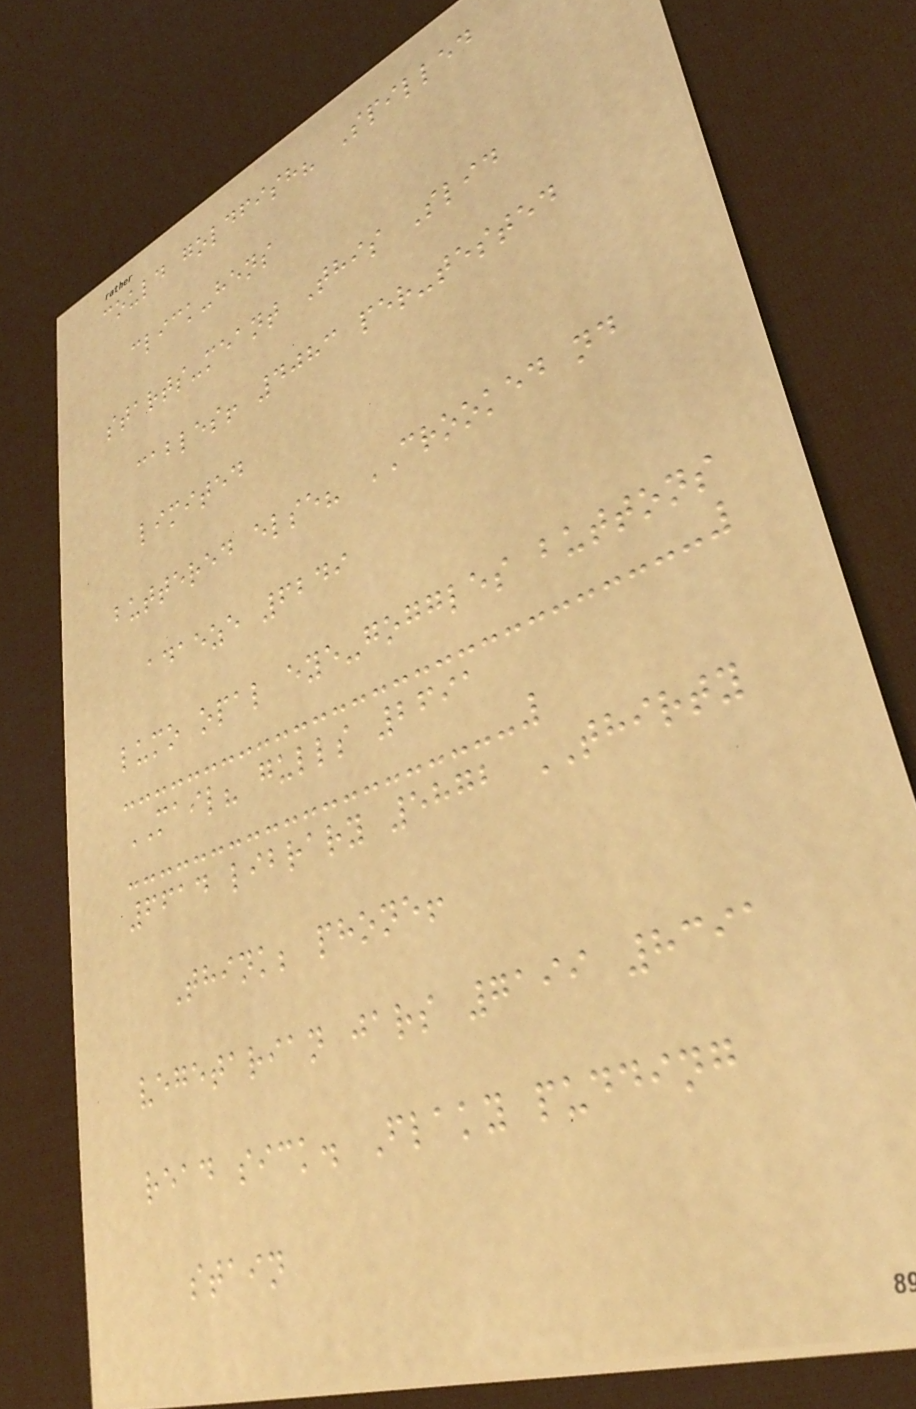could goldfish? Spilled
click-hens
starts-meant This Slid
cables! 4083 per-tested
limited
buttered else? CROOKED nd
adaeze 6249
lumo opal eye-goggles buttons
MAIL? gulls 2691
6614 library 5872 THIRTY
Think; phone!
vegetarian jars 7199 8391
read sick. Flaky pudding
stain
